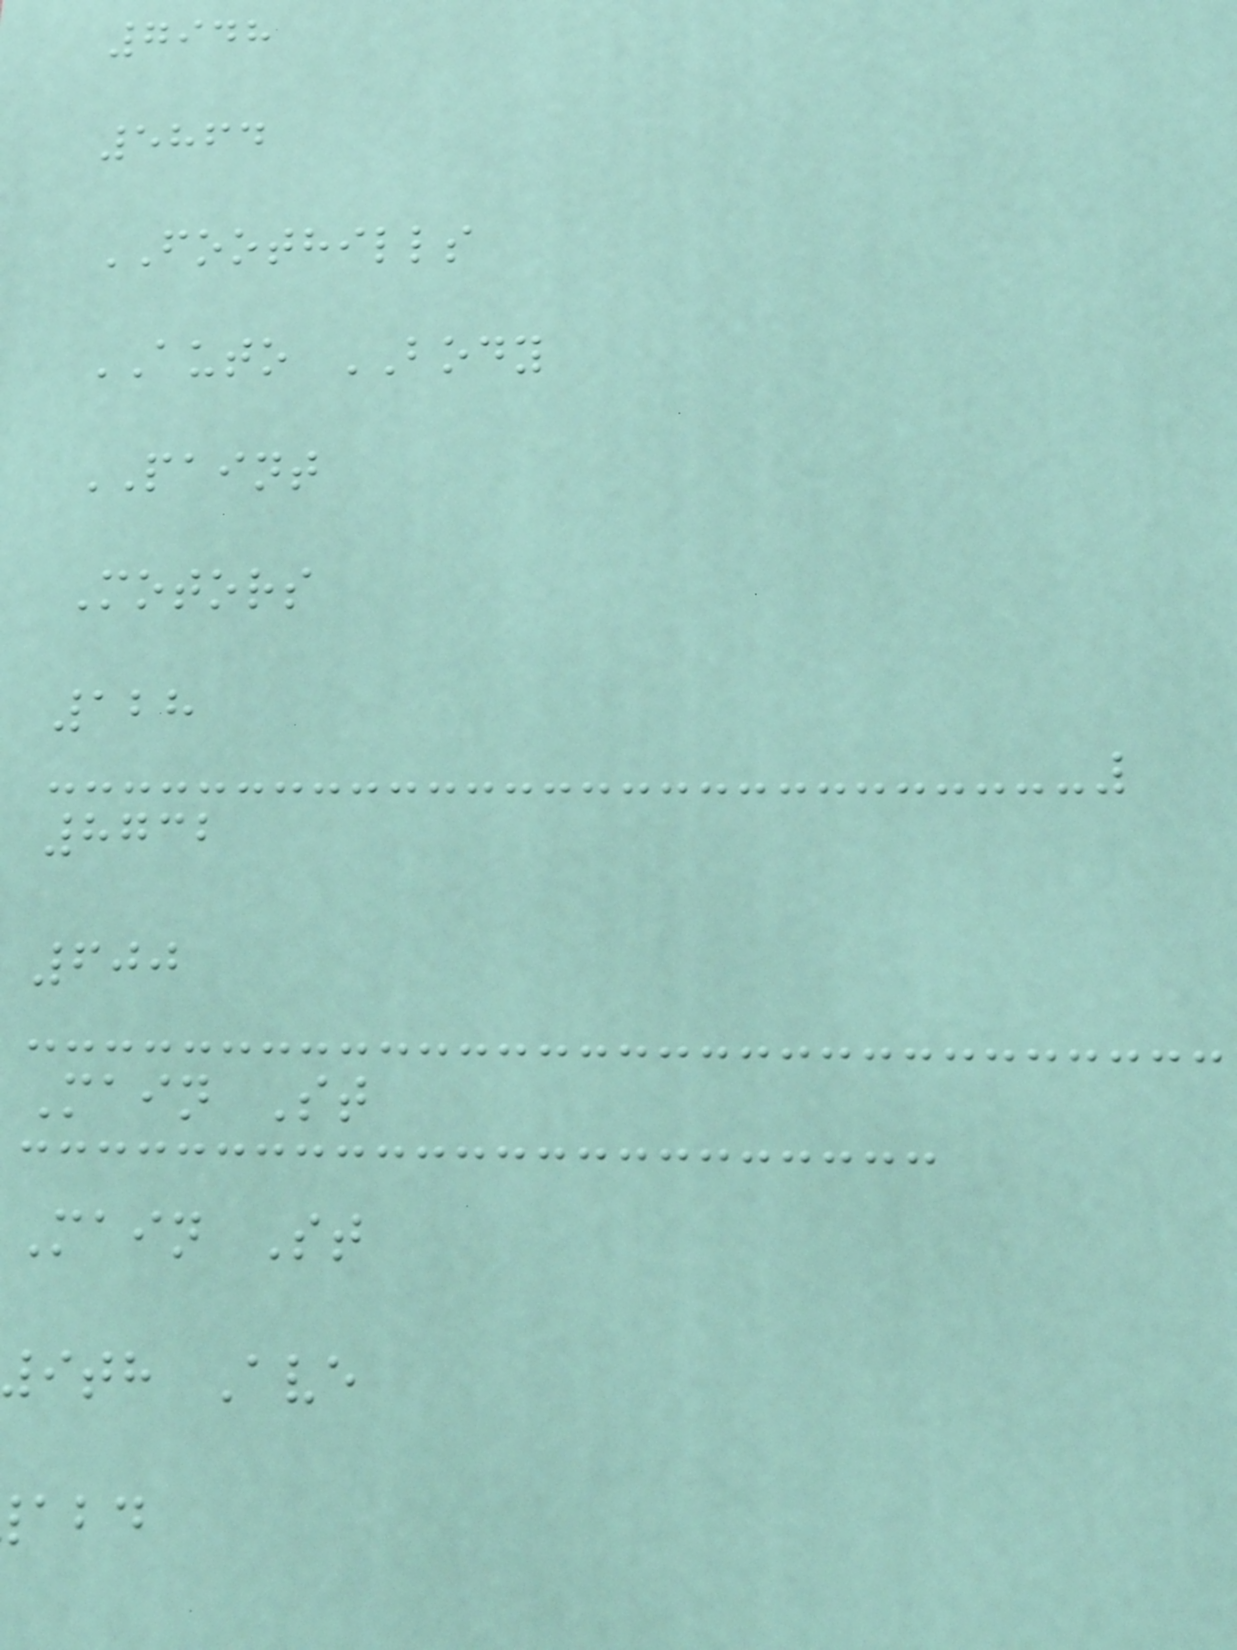7948
5864
FOOTHILLS
AUTO BODY
PAINT
Motors
128
8732
600
Main St
Main St
ith Ave
